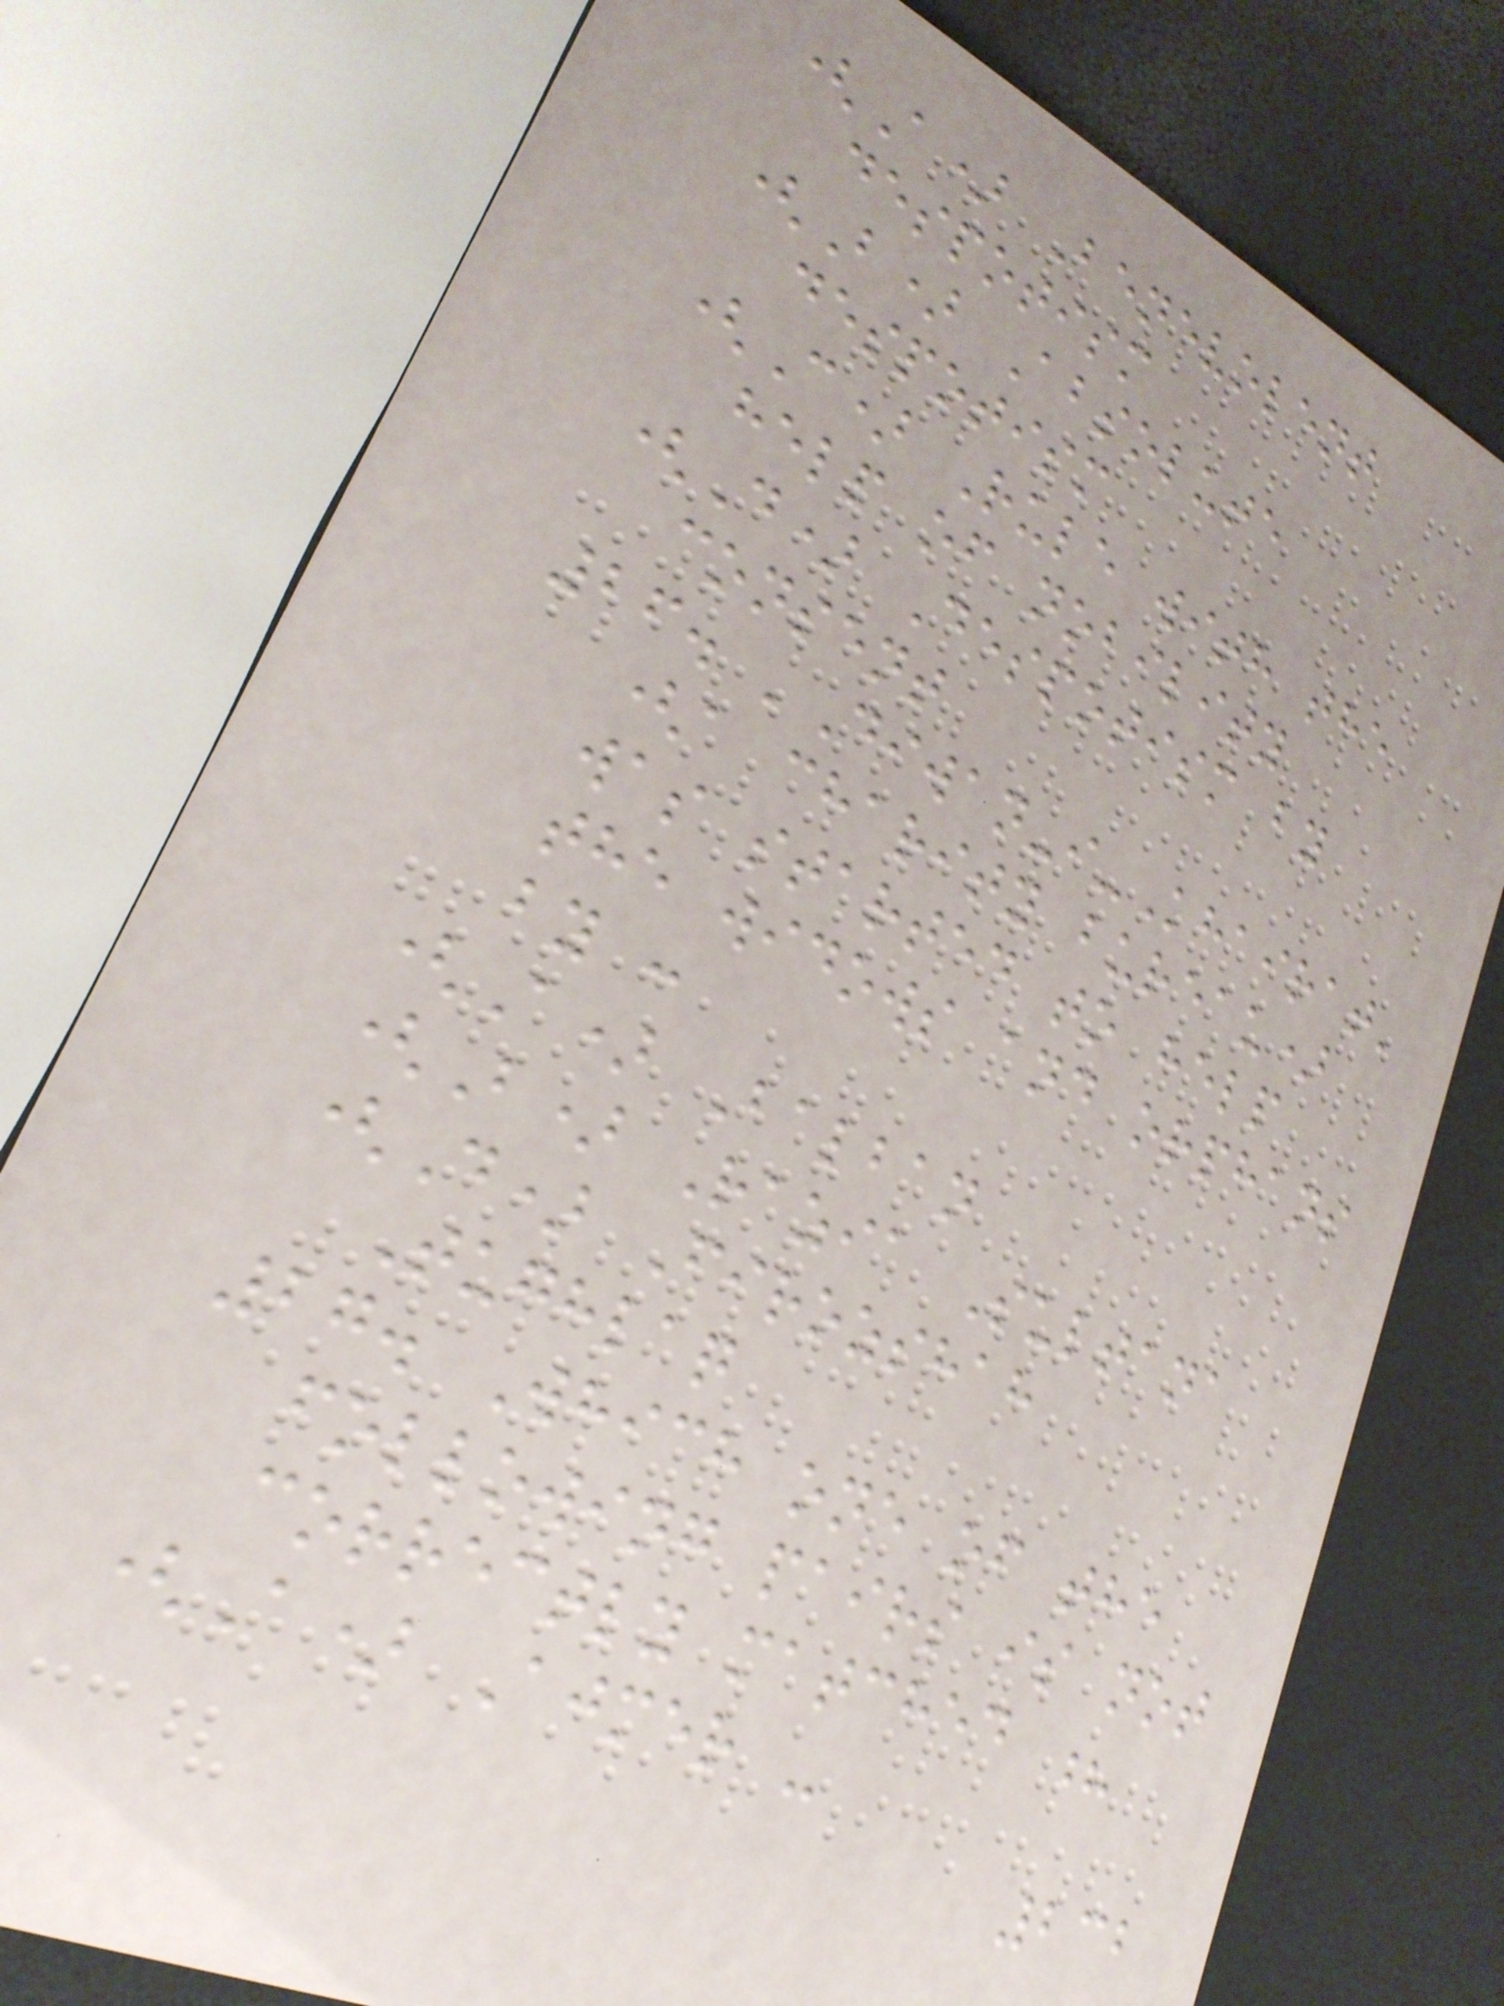(A) Benevolent
despotism
(B) Absolute
despotism
(C) Rule with the
help of nobility
(D) Despotism by
consent
26. 'Diwan-i-Khairat'
(a charity bureau)
was started to help
the widows and orphans
by :
(A) Balban
(B) Razia Sultana
(D) Firozshah
Tughlaq
27. Which one of the
following pairs is not
correctly matched ?
(A) Ajmer -
232
